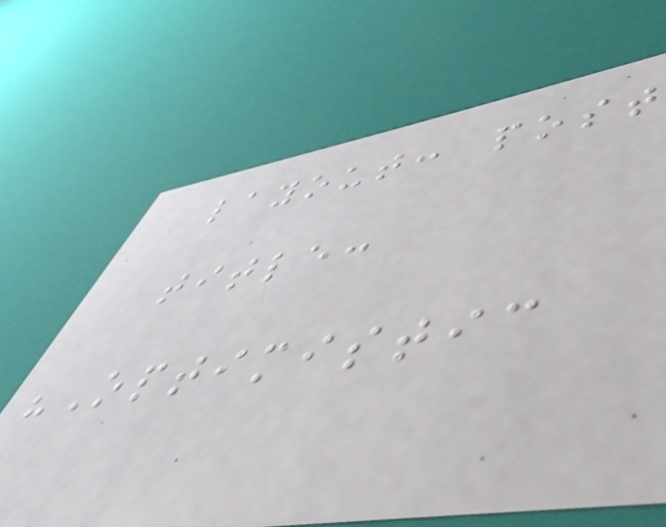layout: post
title:
"Optimistic
